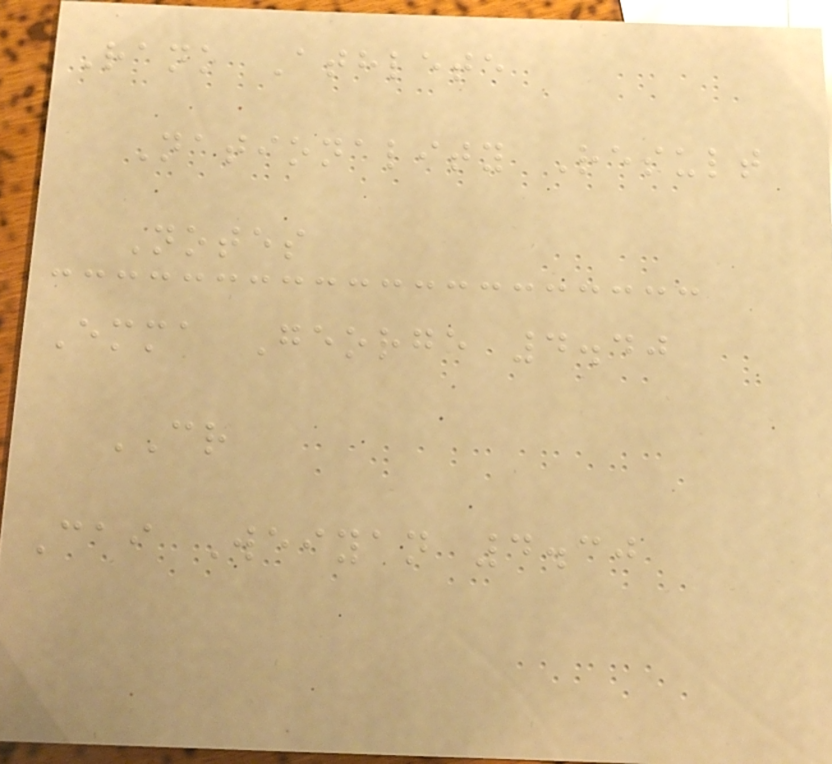Rank Athlete
Nationality Result
Notes
Emma George 4.40
CR
Cai Weiyan 4.30
